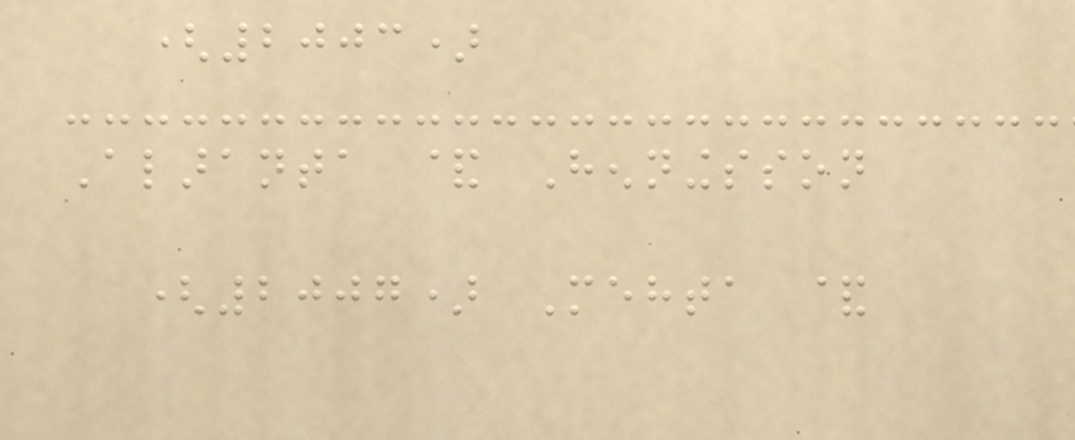(2003)
Alaranta & Henningsson
(2007) Mehta &
